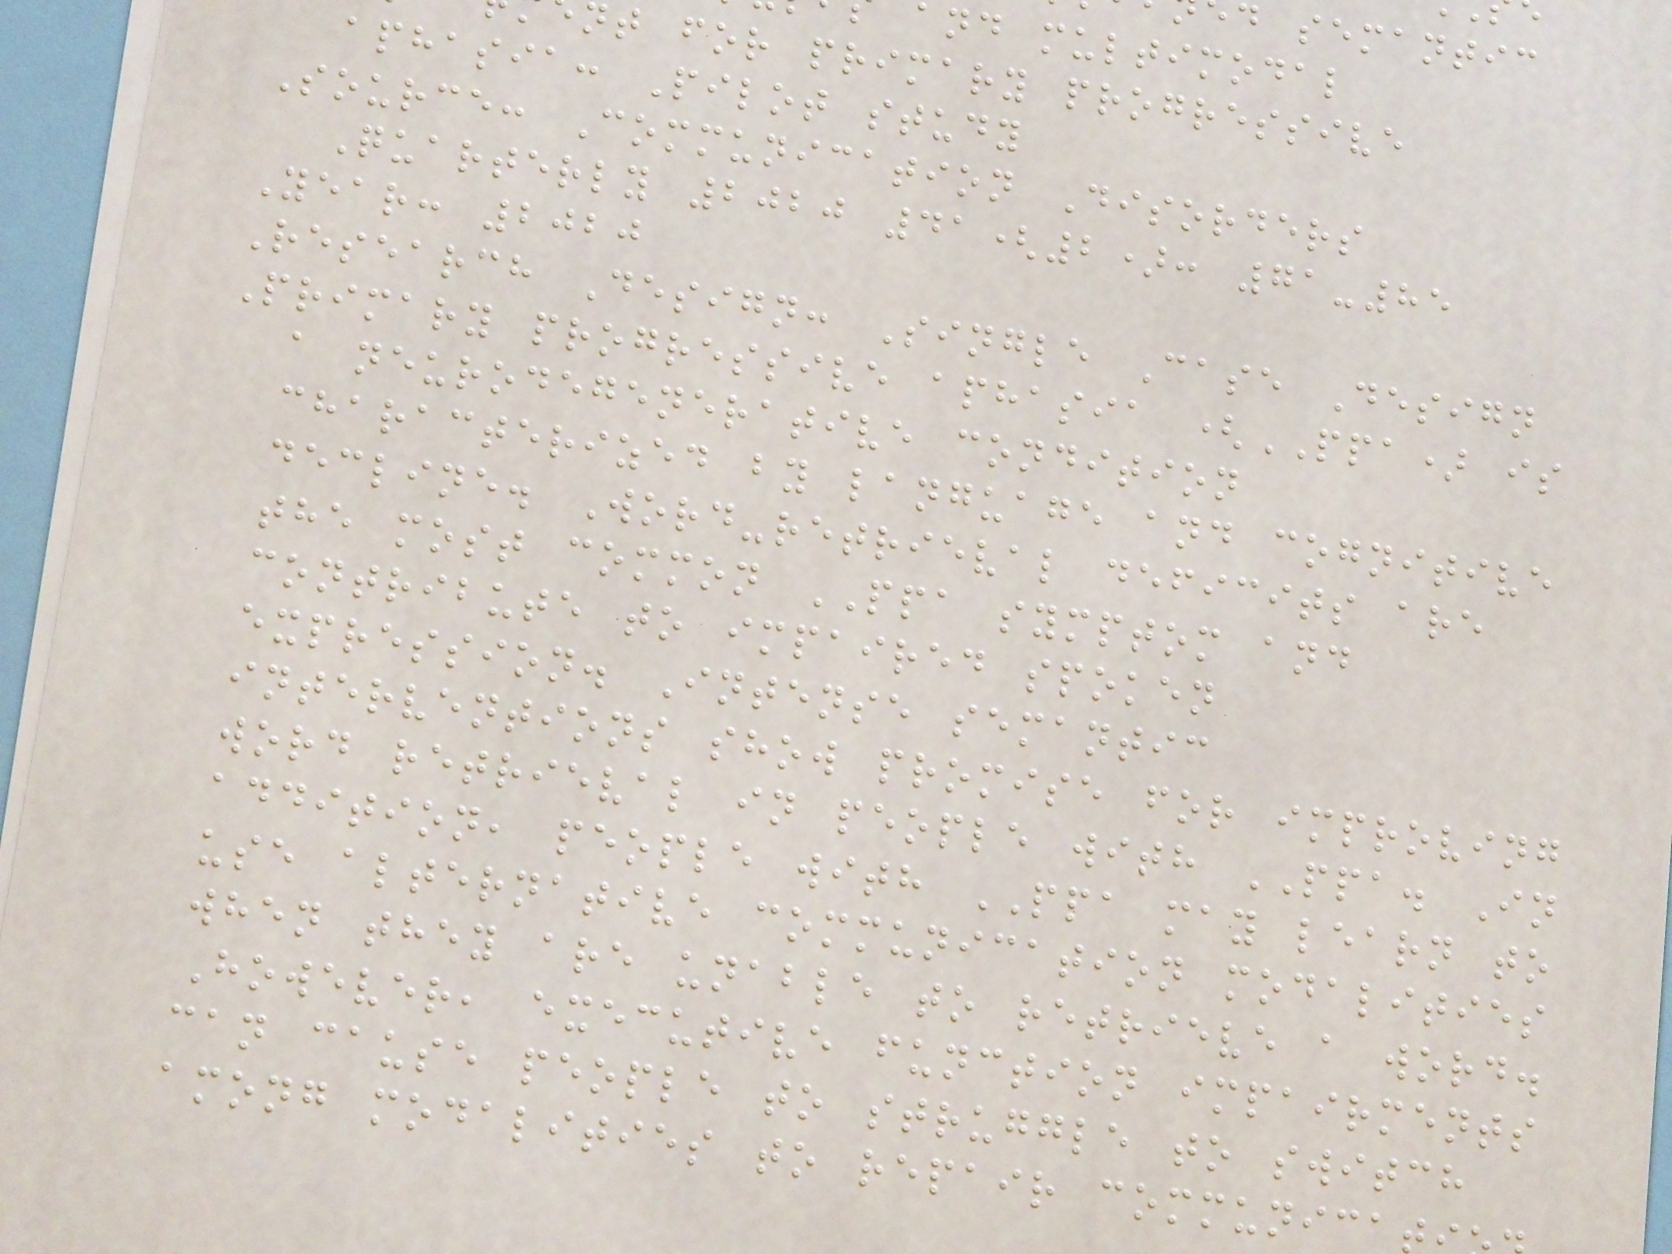d semantic
and multimodal
t for primary progressive
aphasia: Pilot study
Source: Communication Disorders
Quarterly 2020 41(2): 71-85
Year: 2020
Research Design: Single Case Design
Primary progressive aphasia (PPA) is
a neurodegenerative condition
characterized by language and cognitive
decline. Word-retrieval deficits are
the most common PPA symptom and
contribute to impaired spoken
expression. Intense semantic
interventions show promise for improving
word retrieval in people with PPA. In
addition, people with PPA may learn to
use alternative communication modalities
when they are unable to retrieve a word.
However, executive function impairments
can cause people to struggle to switch
among modalities to repair communica
